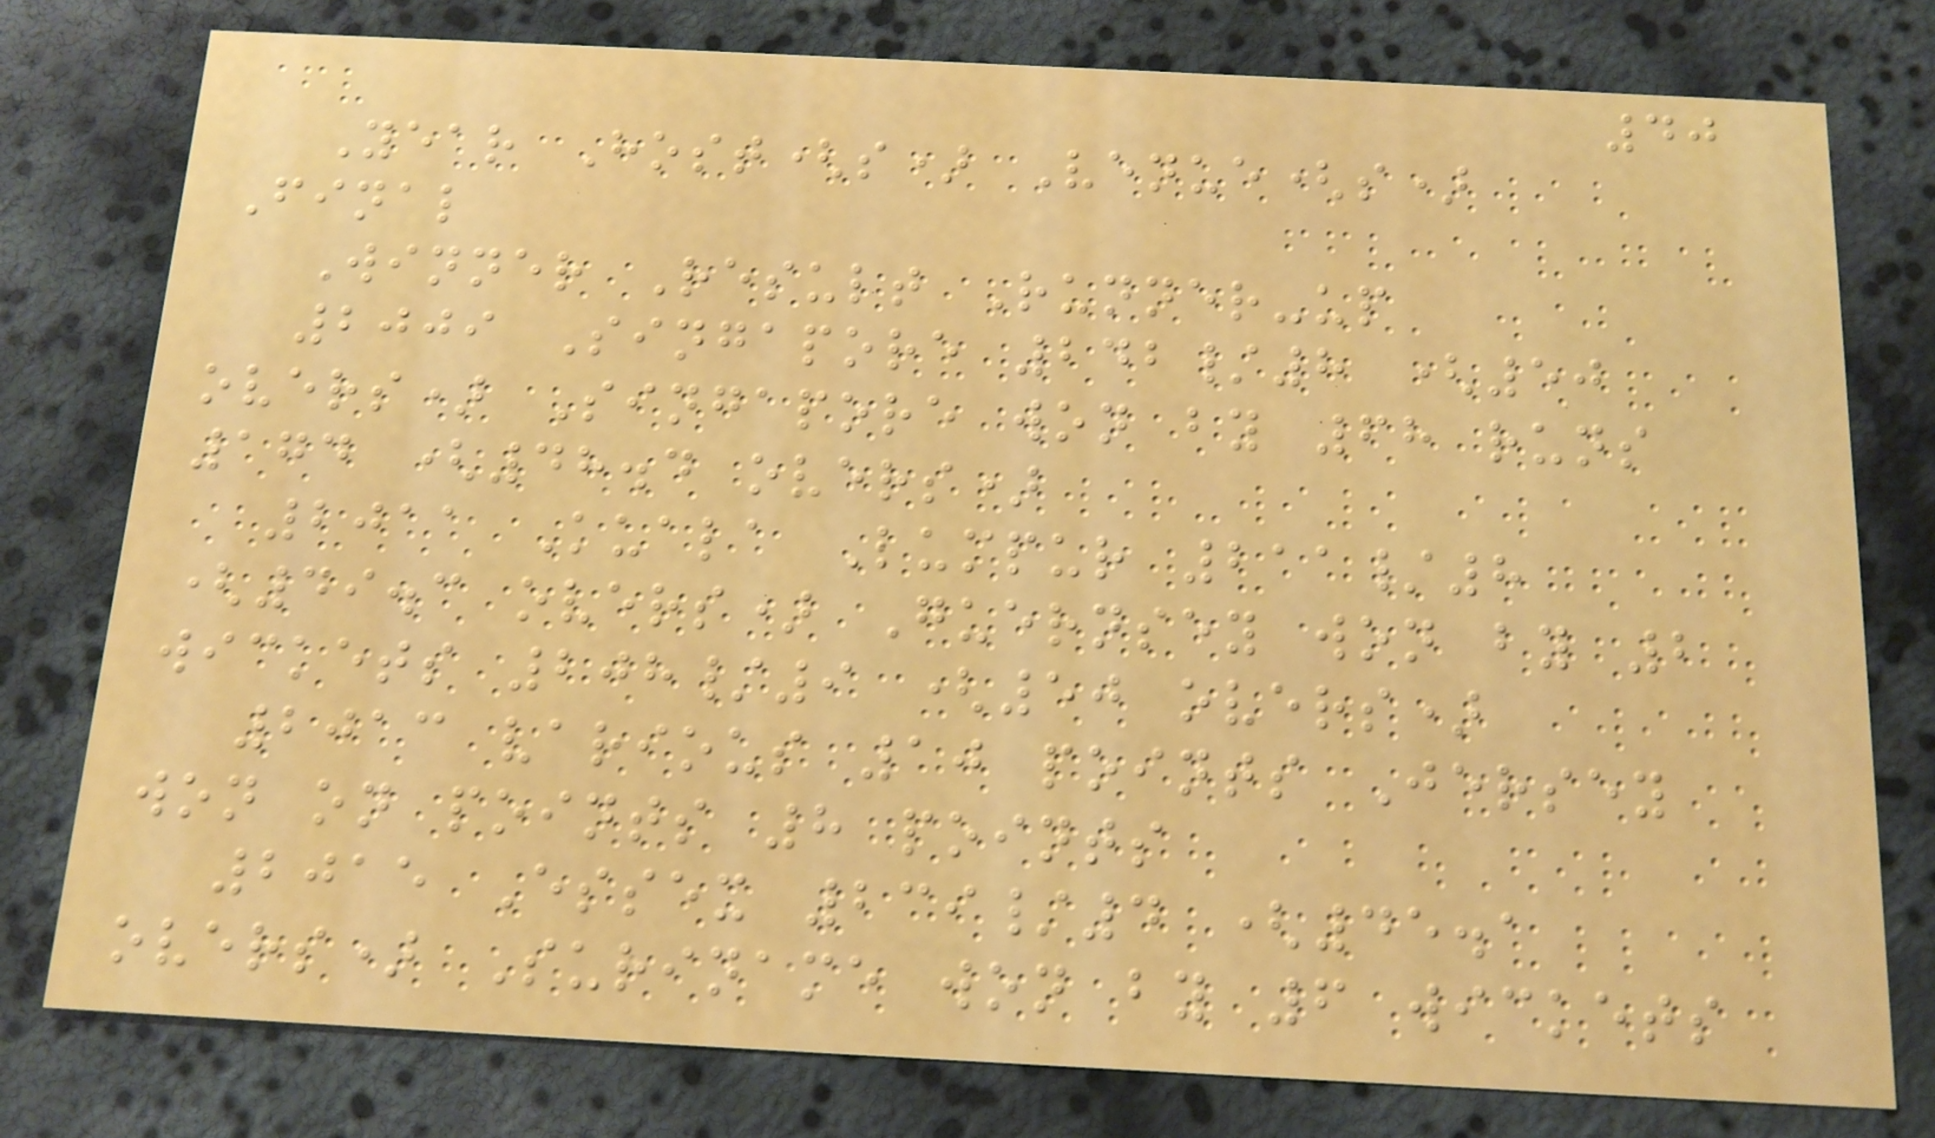40
Year Host(s) Venue(s)
Final
Winner Result Runner-up
2009 Singapore 242/8 (50
overs) Singapore won by 68 runs
174 (48.4 overs)
2011 Kuala Lumpur 211/8
(49.3 overs) Guernsey won by 2
wickets 208/9 (50 overs)
2013 various 10 points Jersey
won on points 8 points
2015 Essex 239/4 (45.1
overs) Suriname won by 6 wickets
